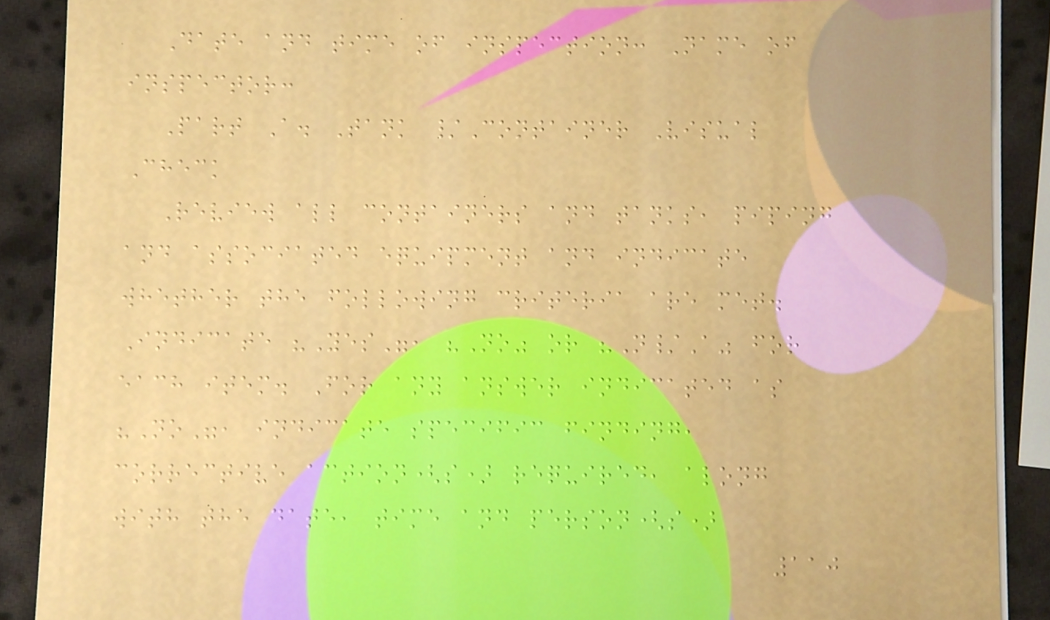Date and time of inspection: Name of
inspector:
Part A. Tank /Container Visual
Check
Review all containers and tanks, piping
and associated equipment and indicate
whether the following criteria are met.
Indicate "Yes", "No" or "N/A" for
each item. For any answer indicated as
"No", indicate specific finding,
corrective action(s) required, along
with the date, time and person(s)
110
